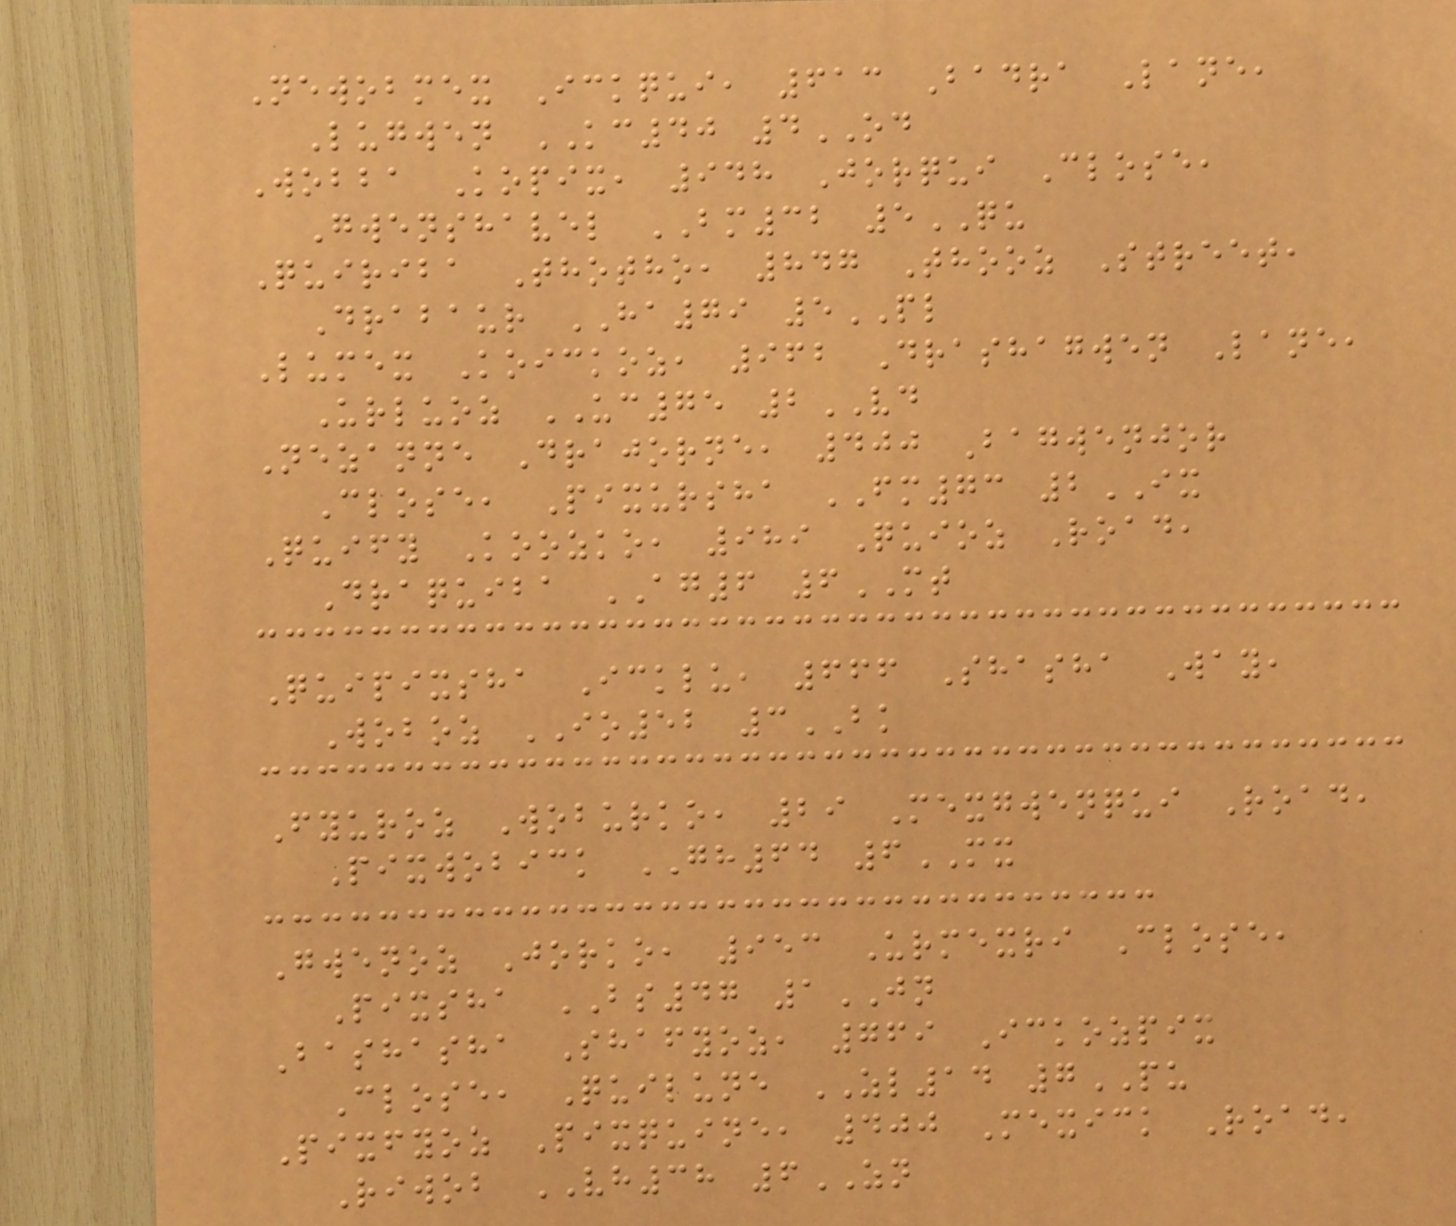Newobmex Ickqui, 613 Badra Lane,
Lugwen KC40 4OD
Wobba Kopix, 948 Jorqui Close,
Gwenshavel BM32 5QU
Quiriba Thotho, 847 Thooz Street,
Drabaur HA79 5PL
Lumex Koickoz, 962 Drashagwen Lane,
Urluoz UC75 2VD
Nezanne Drajorne, 400 Bagwenjor
Close, Pixursha FM73 2IX
Quify Koozko, 989 Quioz Road,
Draquiba AG6 6MT
Quipixsha Icklu, 666 Shasha Way,
Woboz IO52 3BK
Fyuroz Woburko, 29 Mexgwenqui Road,
Pixwobick GH64 6MX
Gwenoz Jorko, 953 Urmexri Close,
Pixsha BS47 1JN
Bashasha Shafyoz, 769 Ickozpix
Close, Quilune ZL14 7PU
Pixfyoz Pixquine, 400 Mexick Road,
Riwob VH38 6ZN
